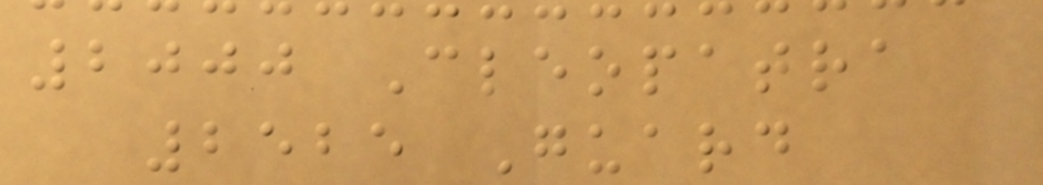2000 Cleopatra
2525 Guard
